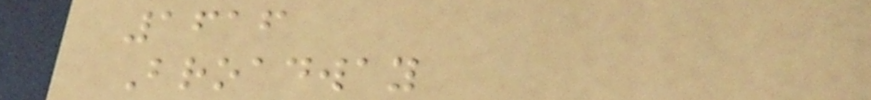1616
Broadway
